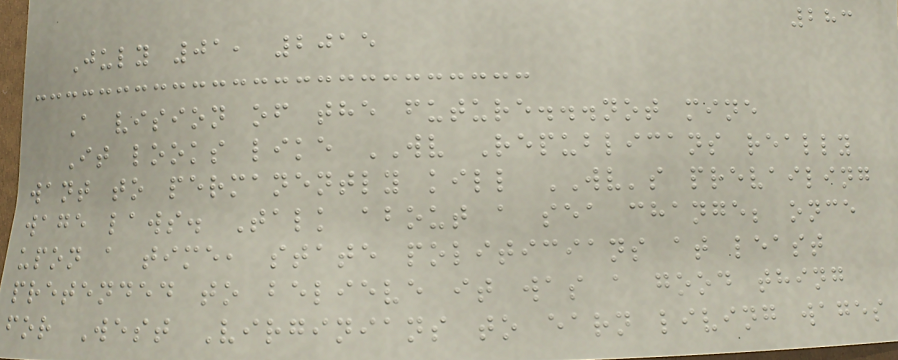283
July 01, 2015
A vision of the future...not mine
It looks like WV Republicans really
want to permanently kill WV's prevailing
wage laws. Talk about a sea change; once
upon a time, state politicians at least
pretended to believe it was a good thing
for West Virginians to earn living wages
